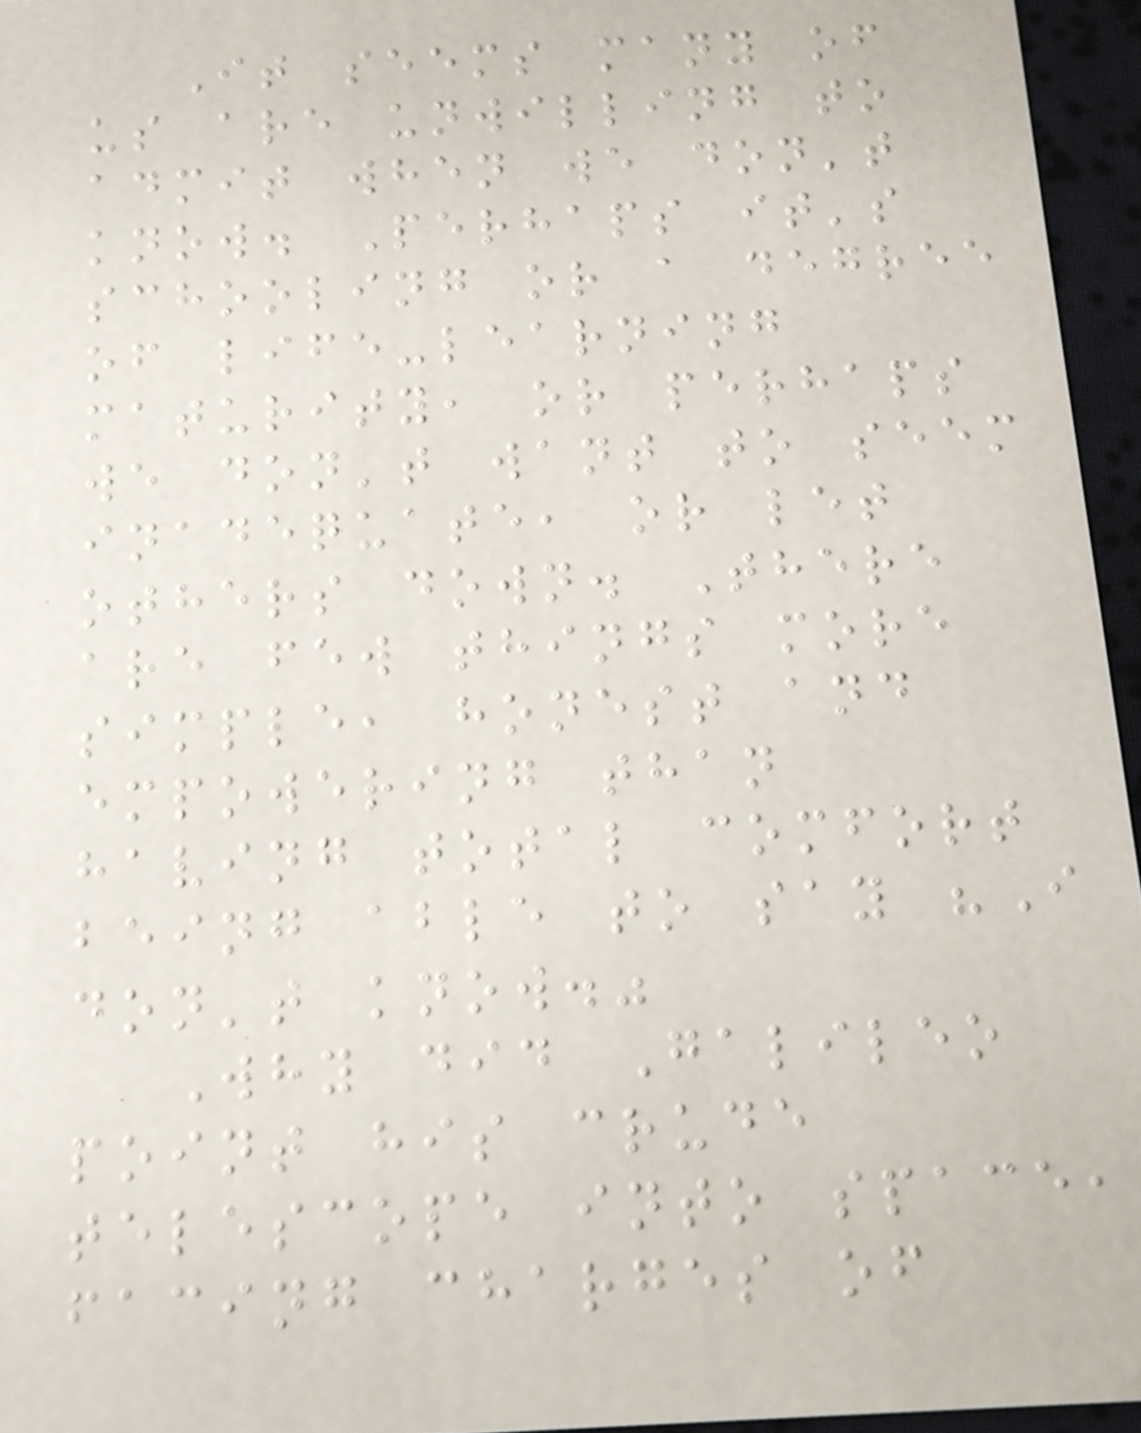It seems many of
us are unwilling to
admit when we don't
know. Perhaps it's
schooling or a degree
of life-learning
maturity, or perhaps
we don't want to seem
inadequate, or let
others down. There
are few things more
simple, honest and
empowering than
having total comfort
being able to say "I
don't know."
Why did Galileo
point his crude
telescope into space,
facing charges of
